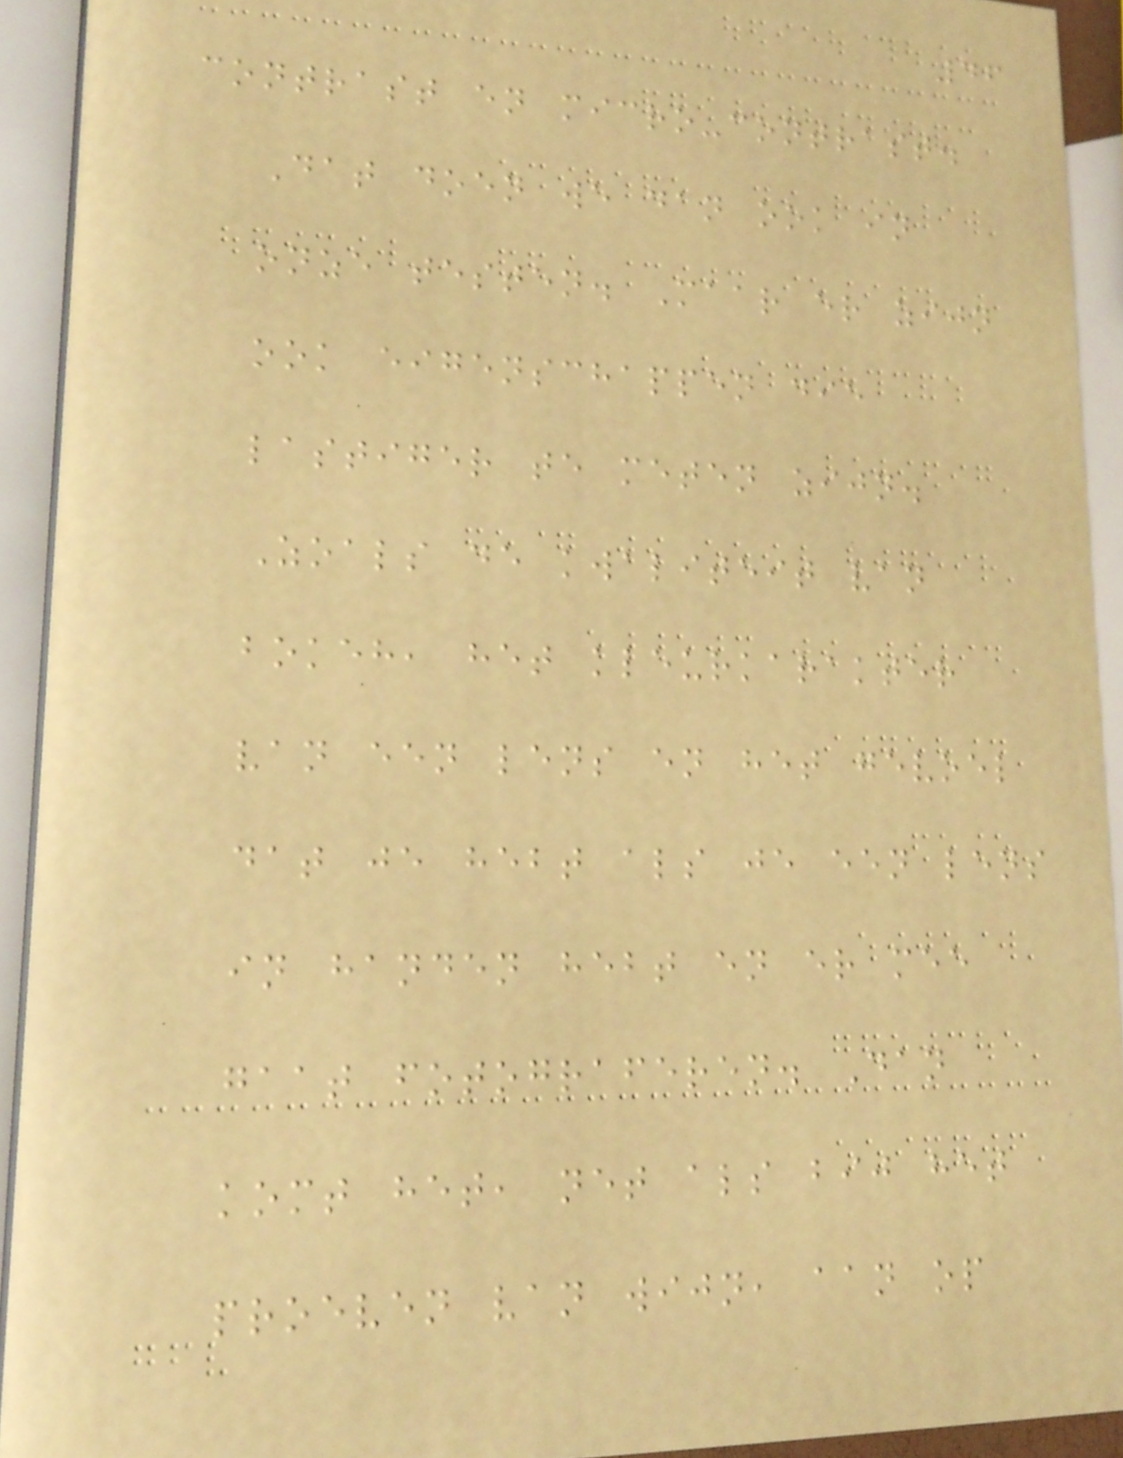46
contrast en micro-contrast.
Dat doen we dan ook in
onze testen. Maar er zijn
ook eigenschappen die
lastiger te meten zijn.
Zoals de kwaliteit van
bokeh, het kleurkarakter
van een lens en het gevoel
dat je hebt als je een lens
in handen hebt en er mee
gaat fotograferen. Dan
komt het, net als bij het
proeven van wijn, aan op
